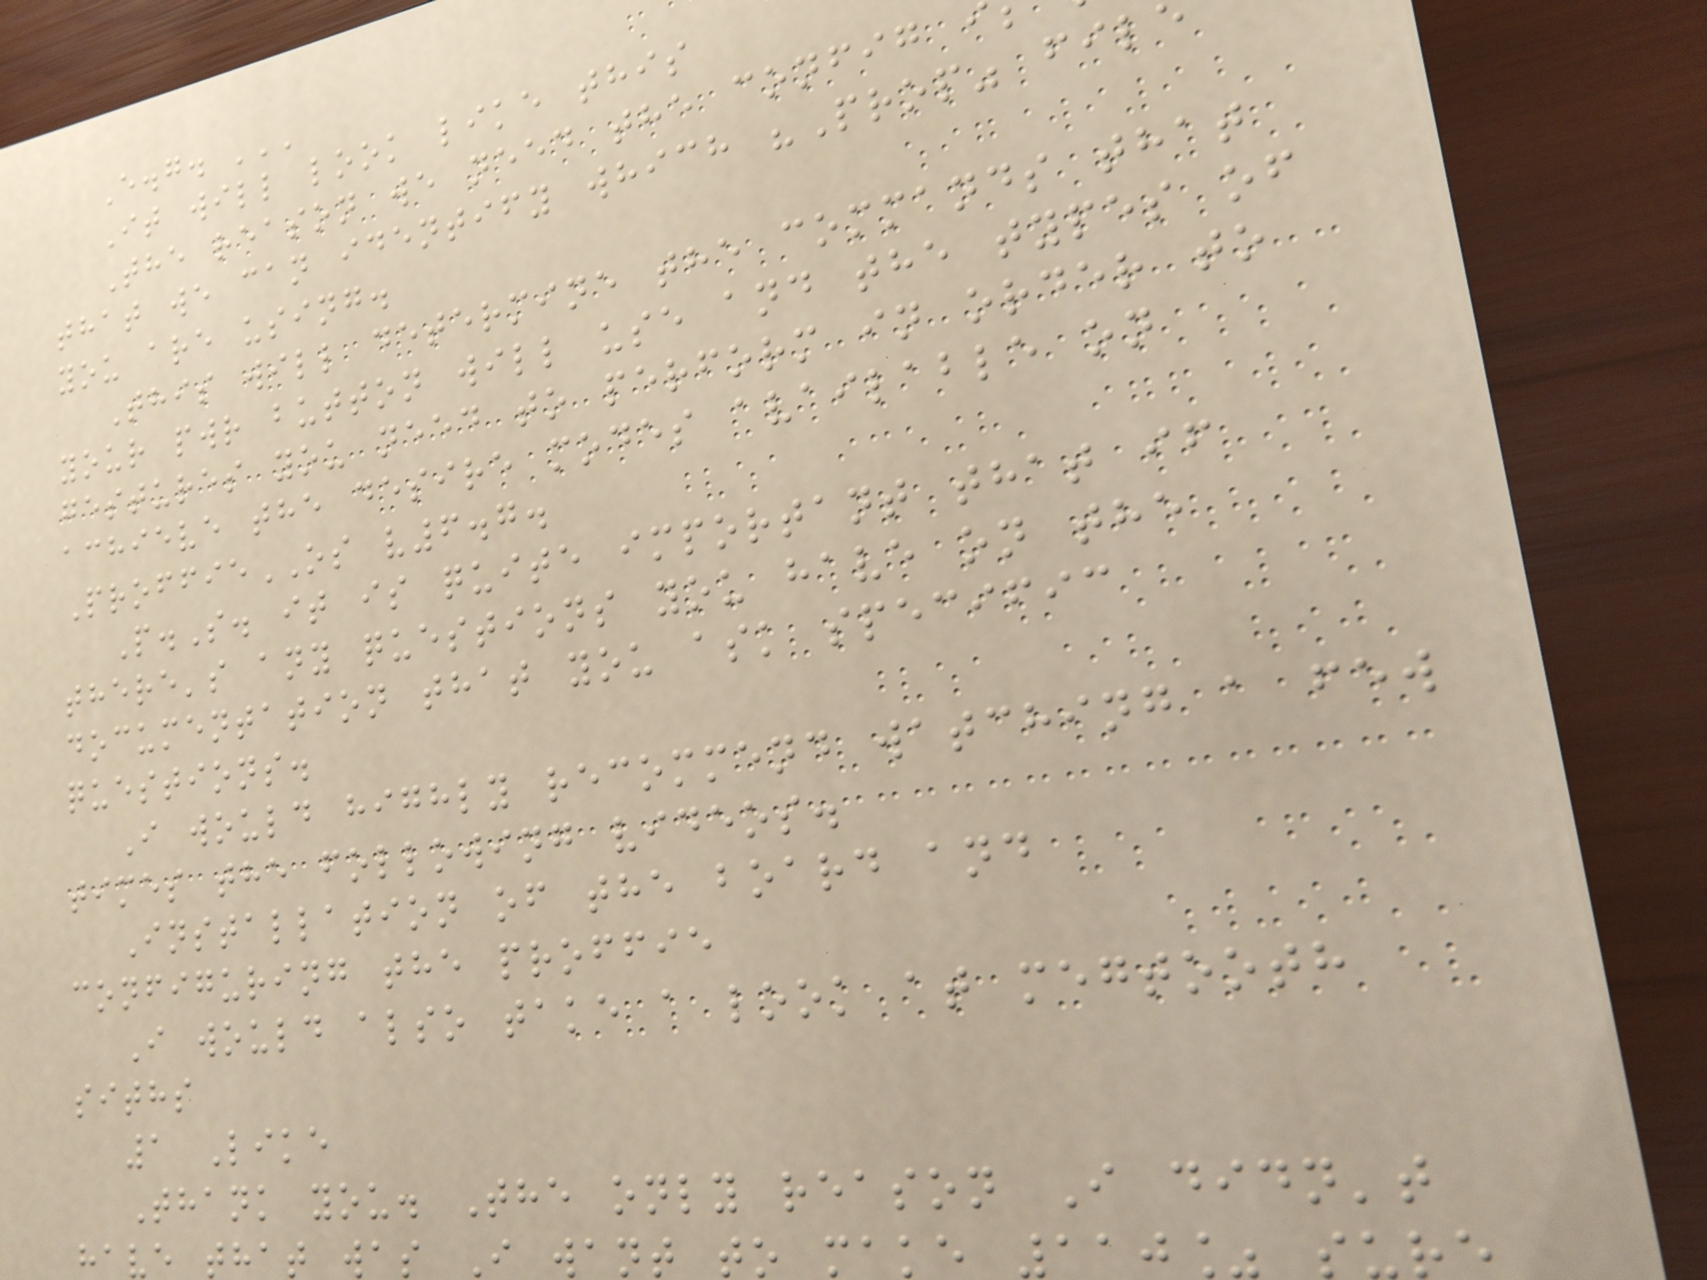E.g. '''
It will look like this
The reason we need the config
that we can identify which "Prop" fil
you are using.
This will determine the commands that
your pwr button will use and the types of
gestures you need to perform in order to
achieve the desire modes available on
ProffieOS v6.7.
P.S. it is quite important that if
there's any questions you have on the
documentation that you ask specific
questions.
I would highly recommend watching a few
times the following videos.
Installation of the board and
configuring the proffie
I would also take a look at megtooth
siths
1 Like
Thank you. The only reason I didn't
have that was I want to make 110% s
